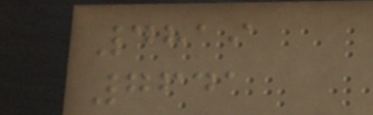4819
7641
